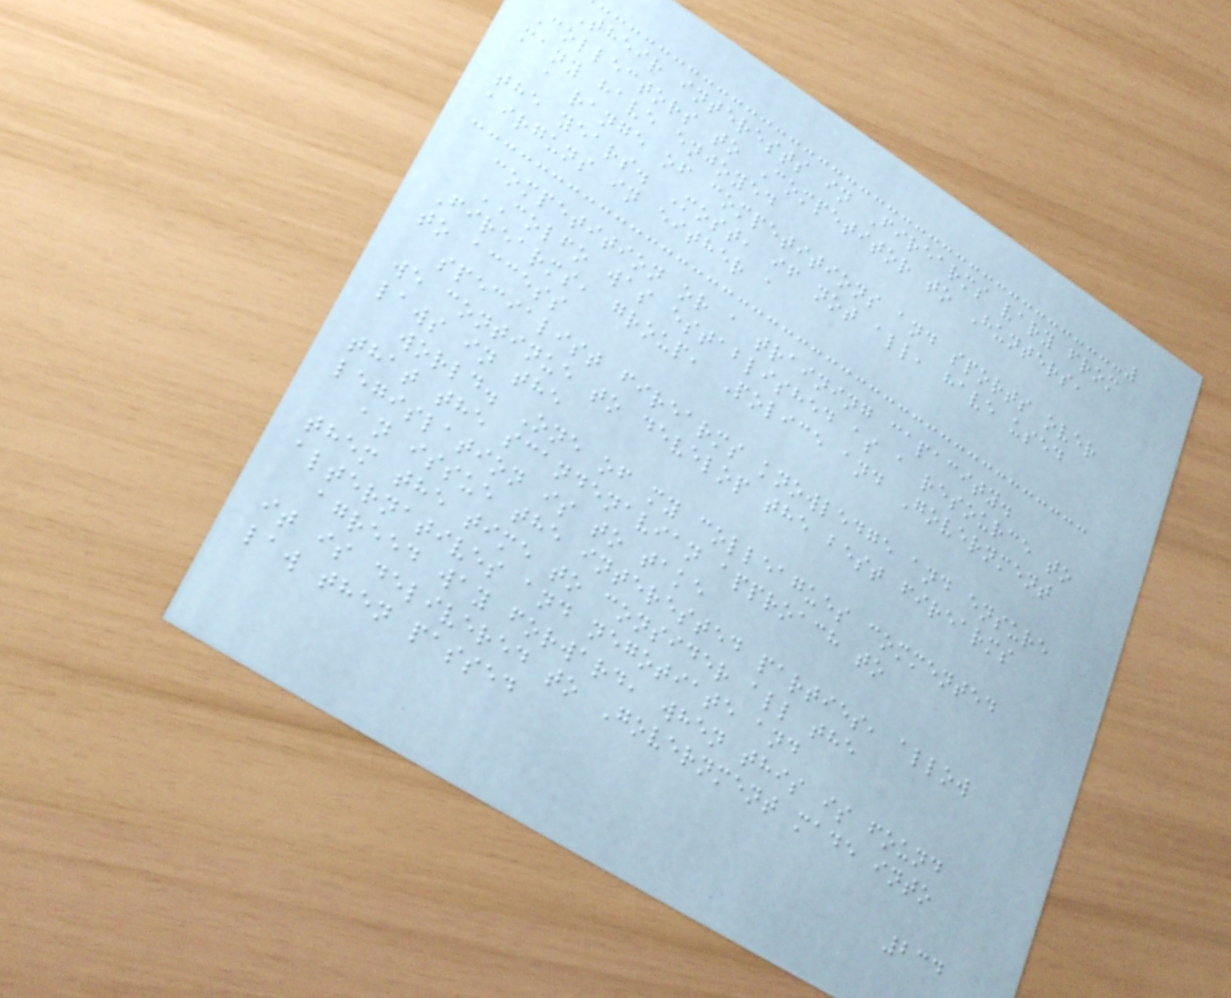Their interests in Firearms vary from
Collectors to Competitor to Hunters,
many have enjoyed
a range of competitions and sports over
the years. Most, if not all, have used
airguns in either a
competition or a training capacity.
COLFO was established as a resource to
Firearms, group, Police and Government
to access
specialist firearms knowledge and ensure
we continue to develop the best firearms
laws in the
world. One of my colleagues commented
that the scandenavian approach to
legislation is to take
an issue the interested parties, allow
them the time to consider all the
alternatives and negotiate and
agreed way forward, when this is found
it is delivered to Government made into
law then passed
234
